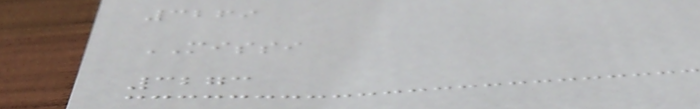3269
MISSI
3273
